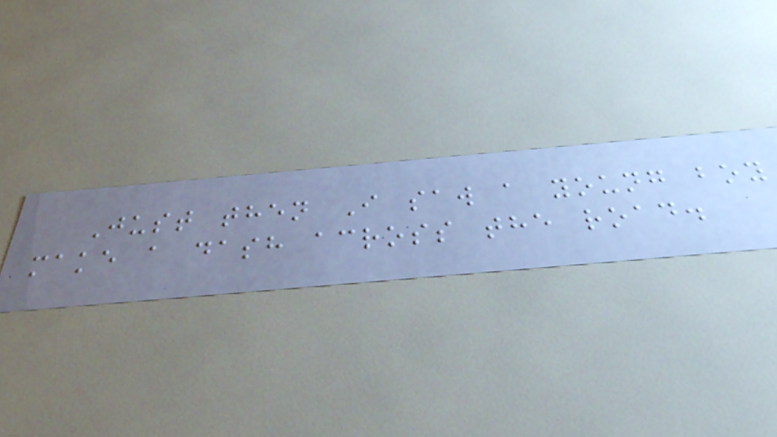Just then I saw a young boy
make a dash across the road.
